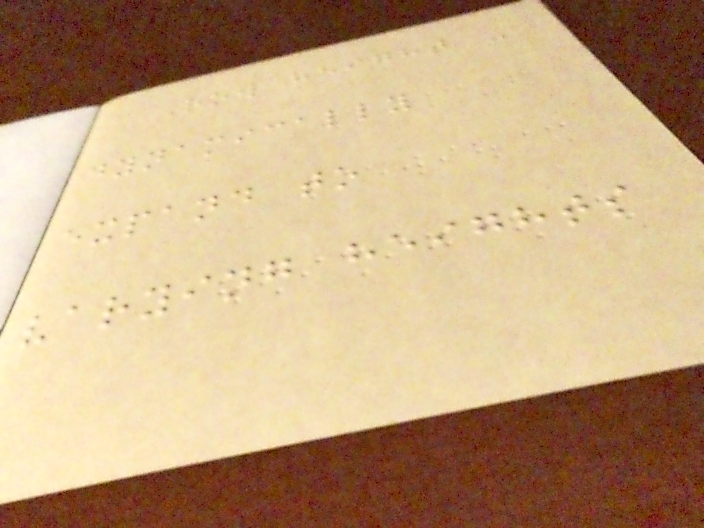Row height -
dynamically
expand to
varying heights
